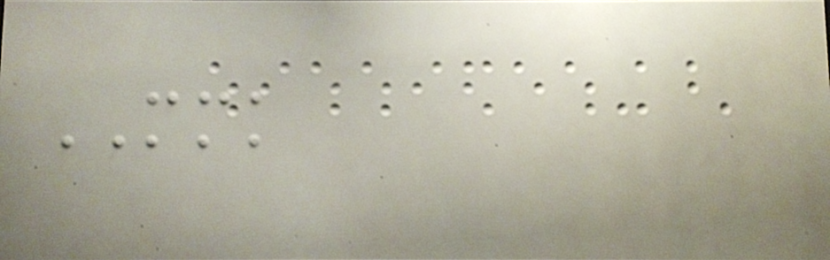MMK
